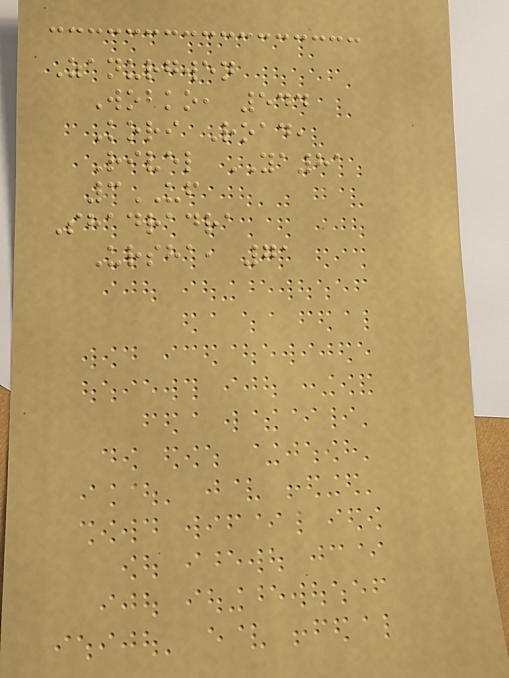Zanurgwen
Wobko, 544
Kori Road,
Rivel YA81
3UF
Shadradra
Ursha, 71
